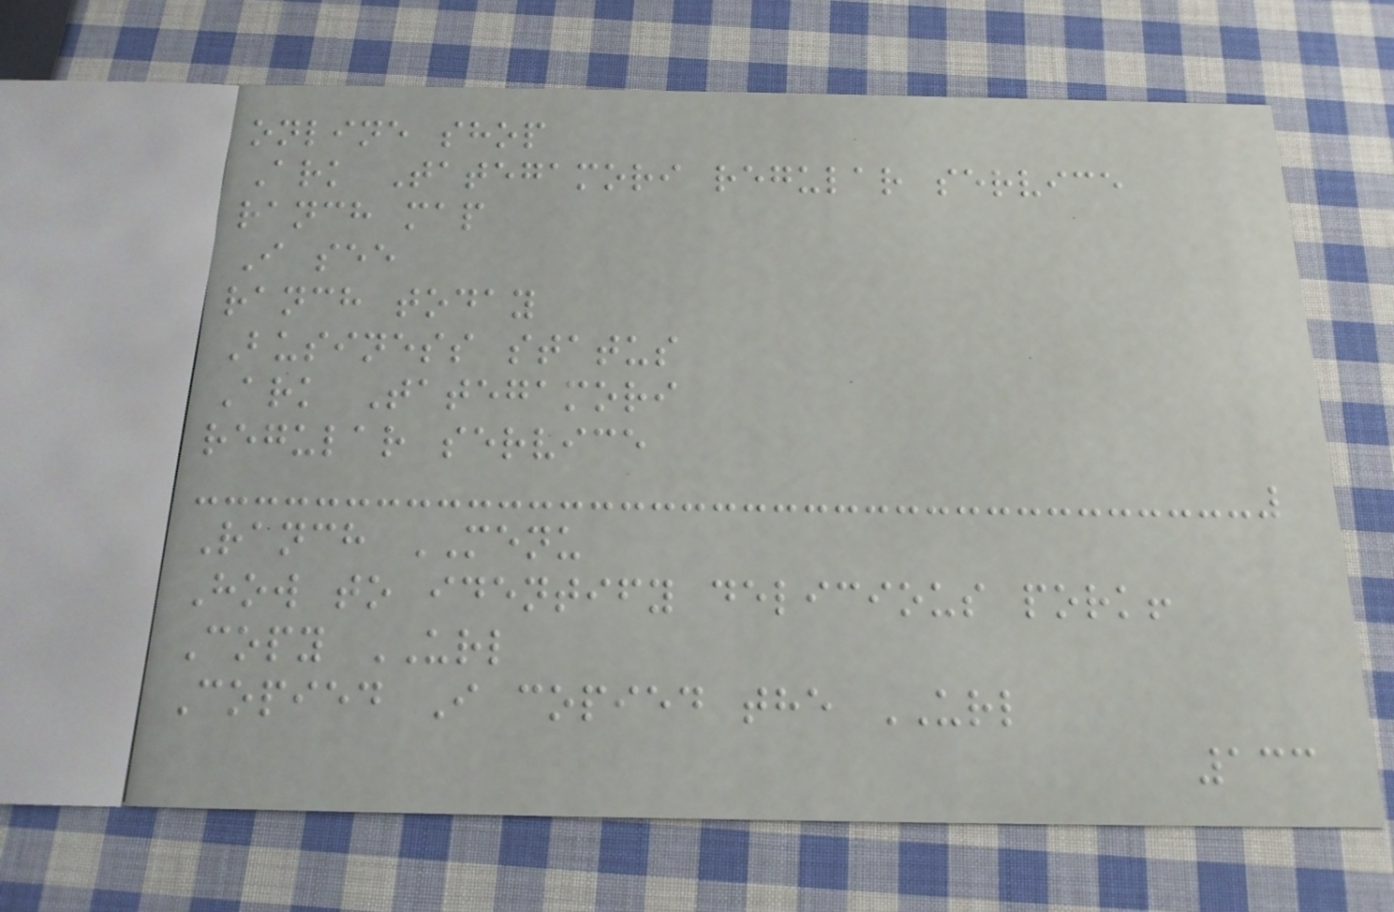online shop
Ark Tategamori regular service
ranch map
I see
ranch today
Business status
Ark Tategamori
regular service
Ranch MENU
How to identify delicious pork!
Copy URL
Copied I copied the URL
133
